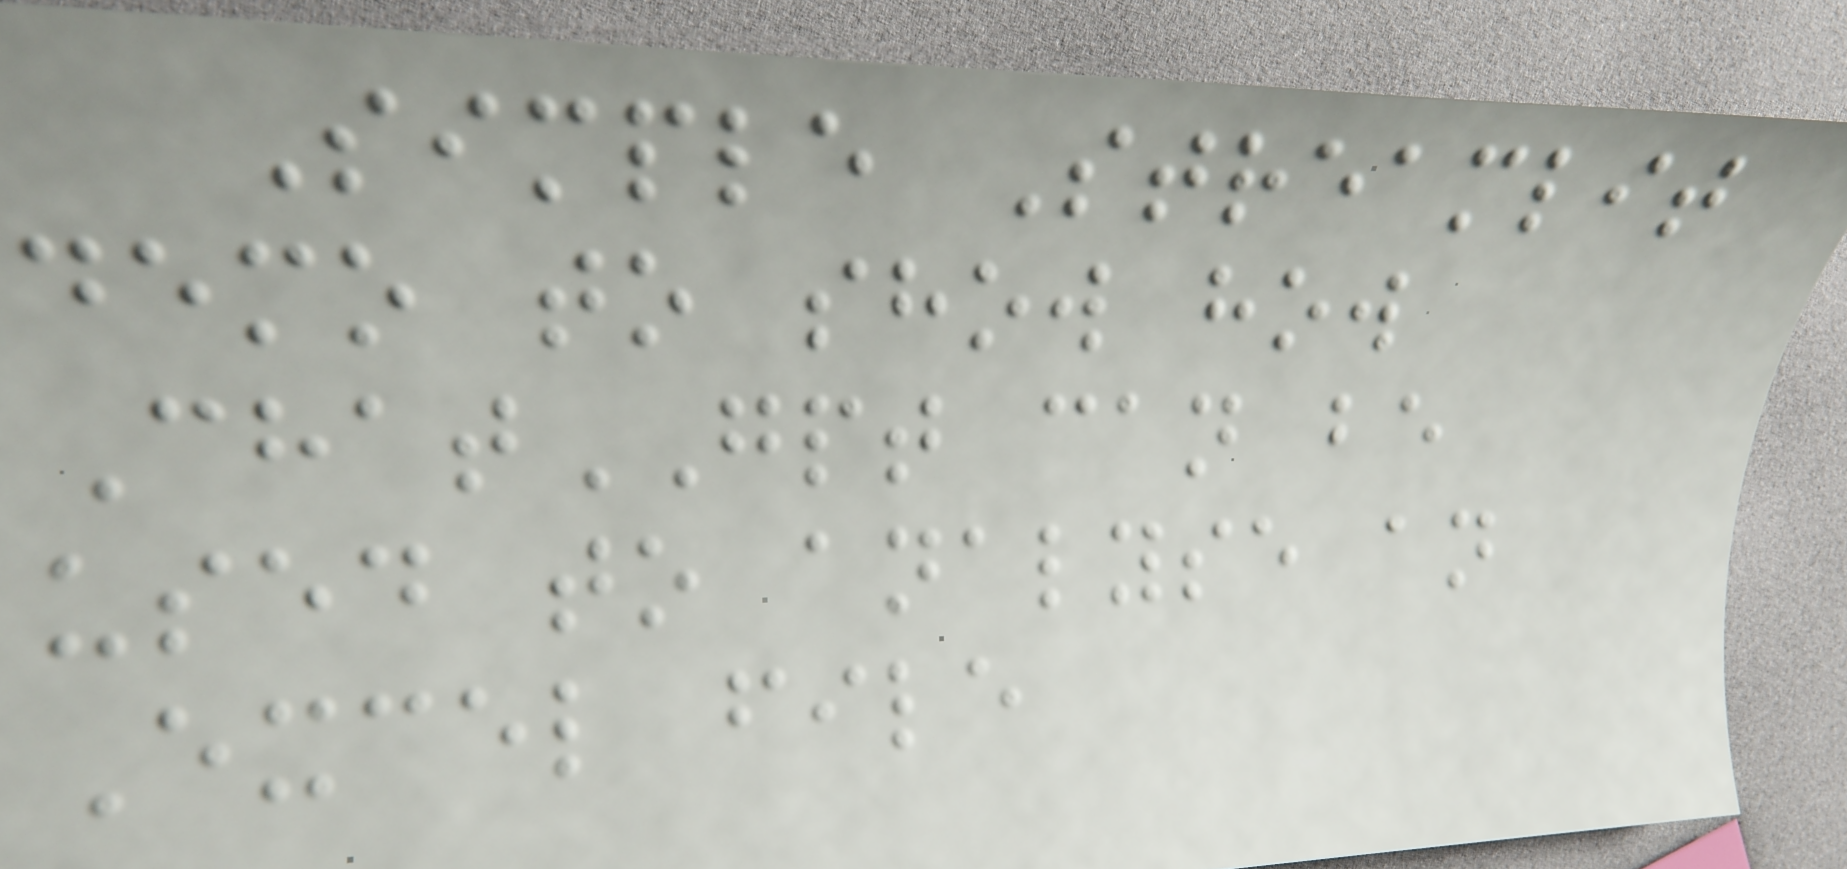Simple Streamlit
demo to show how
ChatGPT can be
used to analyse an
Excel file
